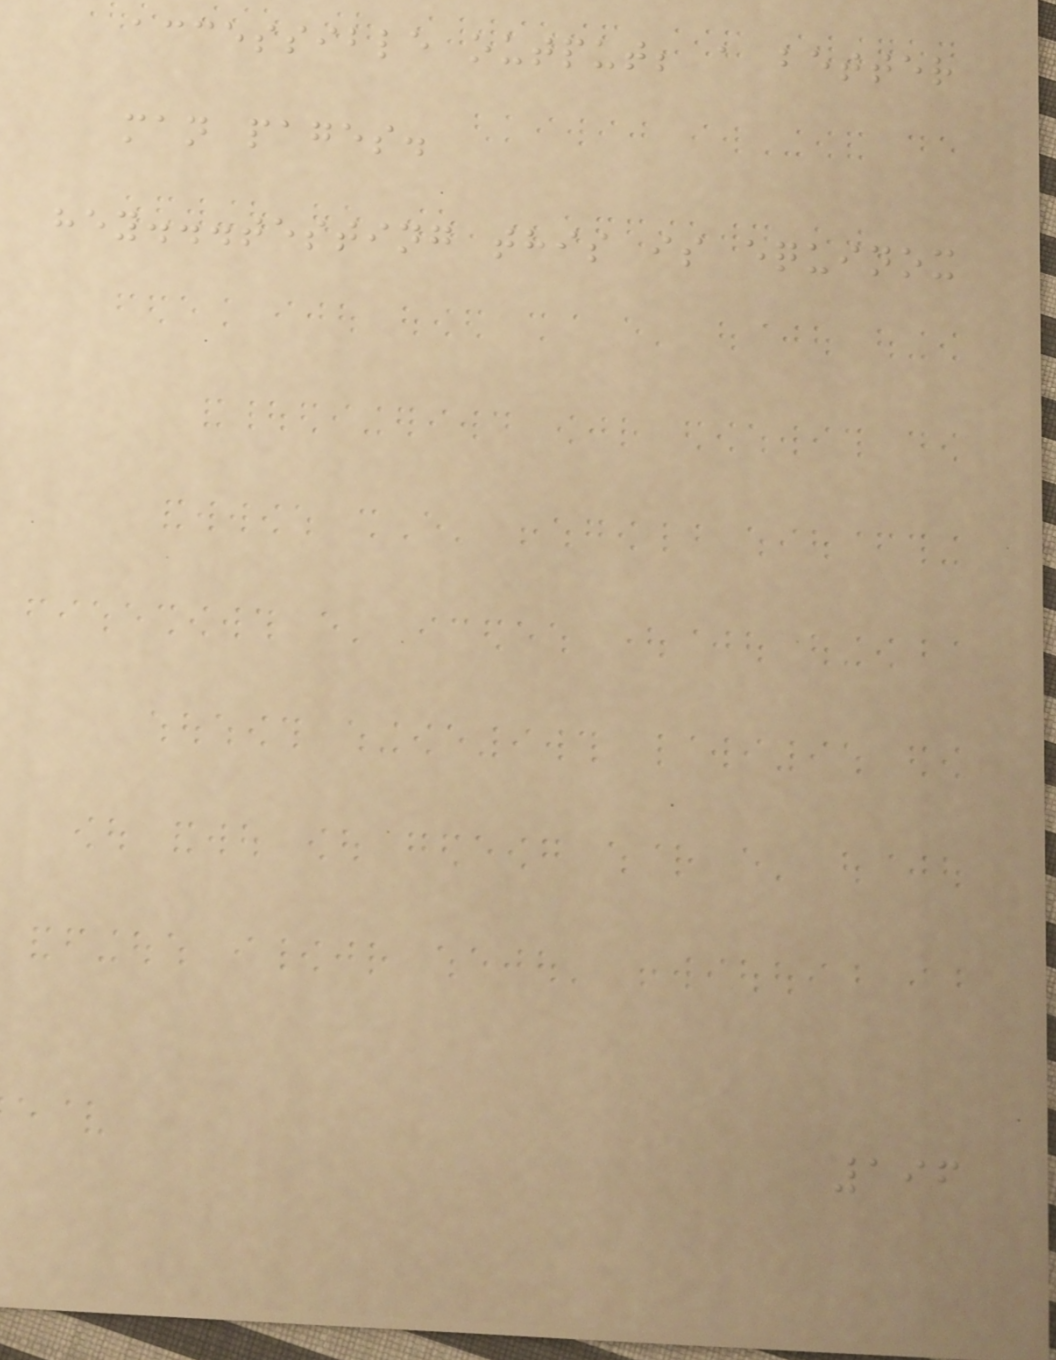accessible output; a better
man pages.
hey...testing this is equinox
196
